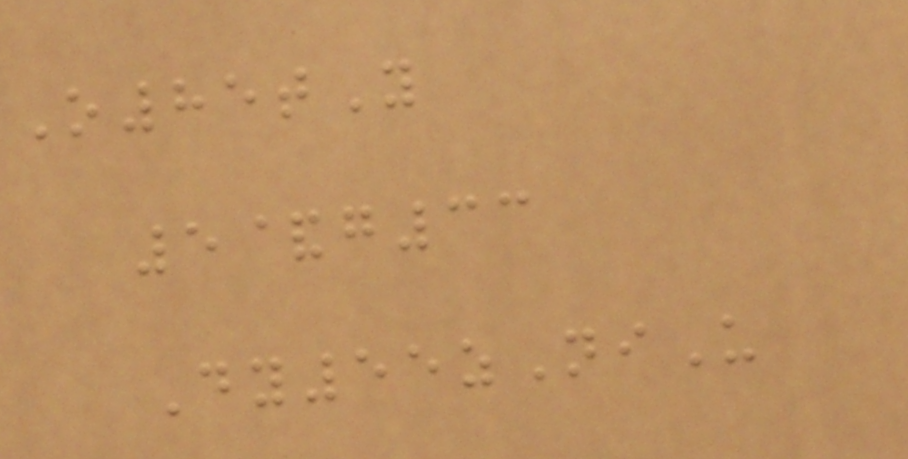O85tY
5&g33
Dy55zNiU
